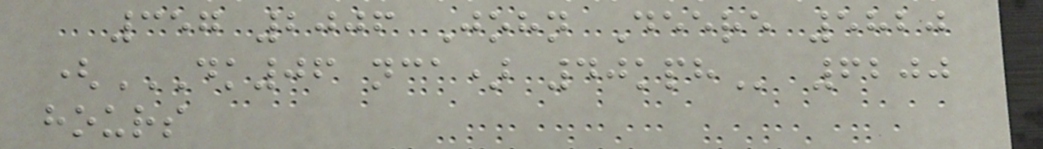357 2006 John Deere 5820
(DK06 NCA) 40KPH 6200
hours
